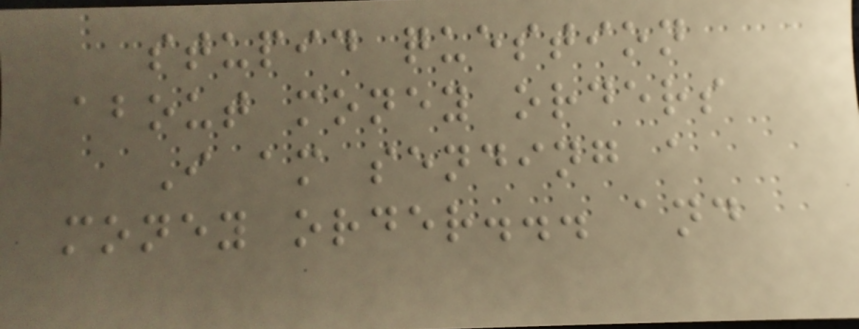stupid question
about money orders
I am sending a
money order... and
